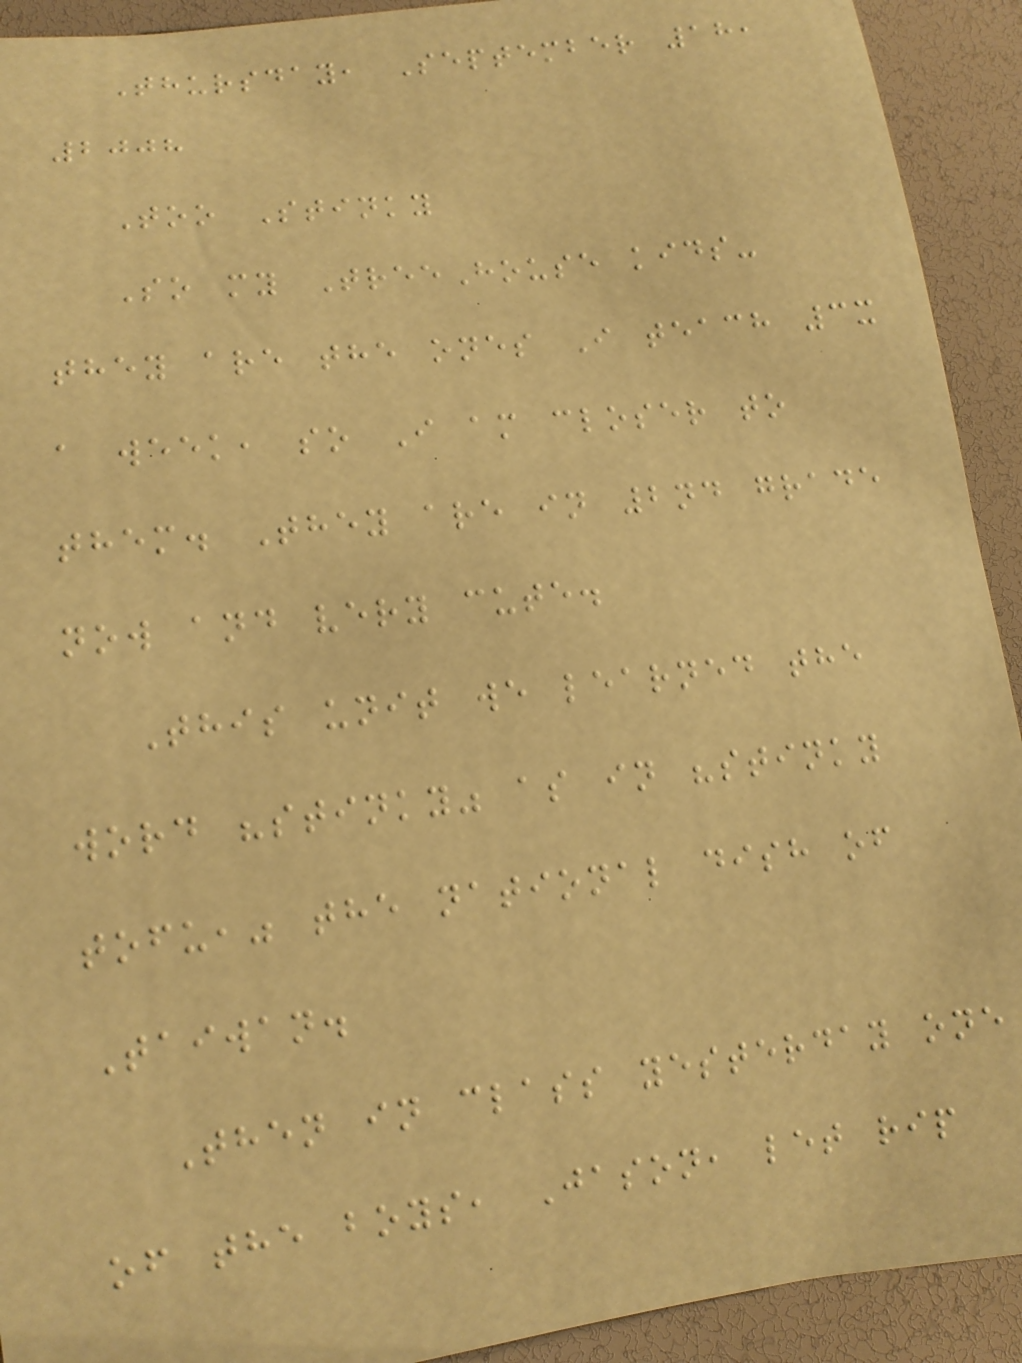Thursday, September 18,
2008
Too Stinky
So my TreeHouse kids-
they are the ones I teach 3x
a week, so I am closer to
them. They are in 2nd grade
now and very cute.
This unit we learned the
word "stinky" as in "stinky
tofu," the national dish of
Taiwan.
Then in class yesterday one
of the boys, Jason, let rip
